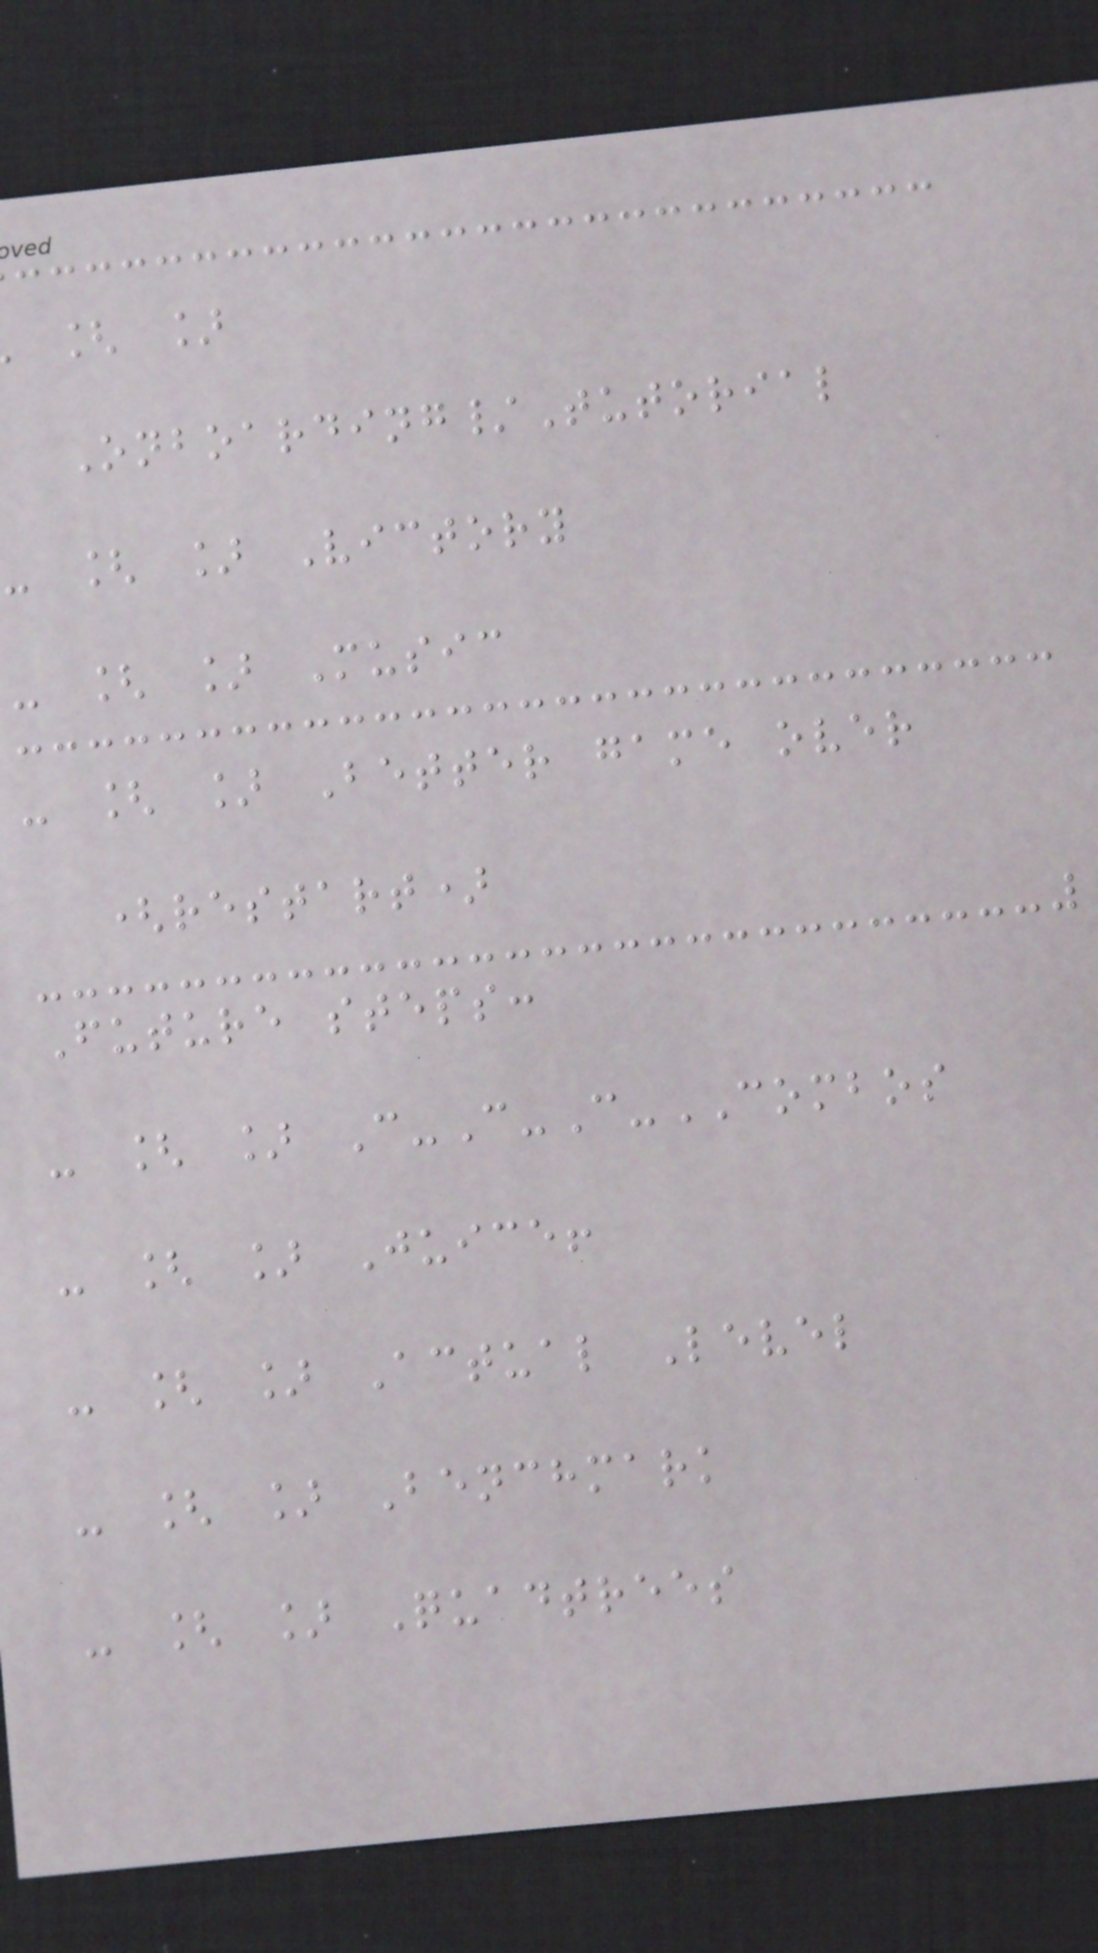[ ]
Onboarding/Tutorial
- [ ] Victory
- [ ] Music
- [ ] Better game over
(restart)
Future steps:
- [ ] C-C-C-COMBOS
- [ ] Juice!
- [ ] Actual Level
- [ ] Benchmark
- [ ] Quadtrees
